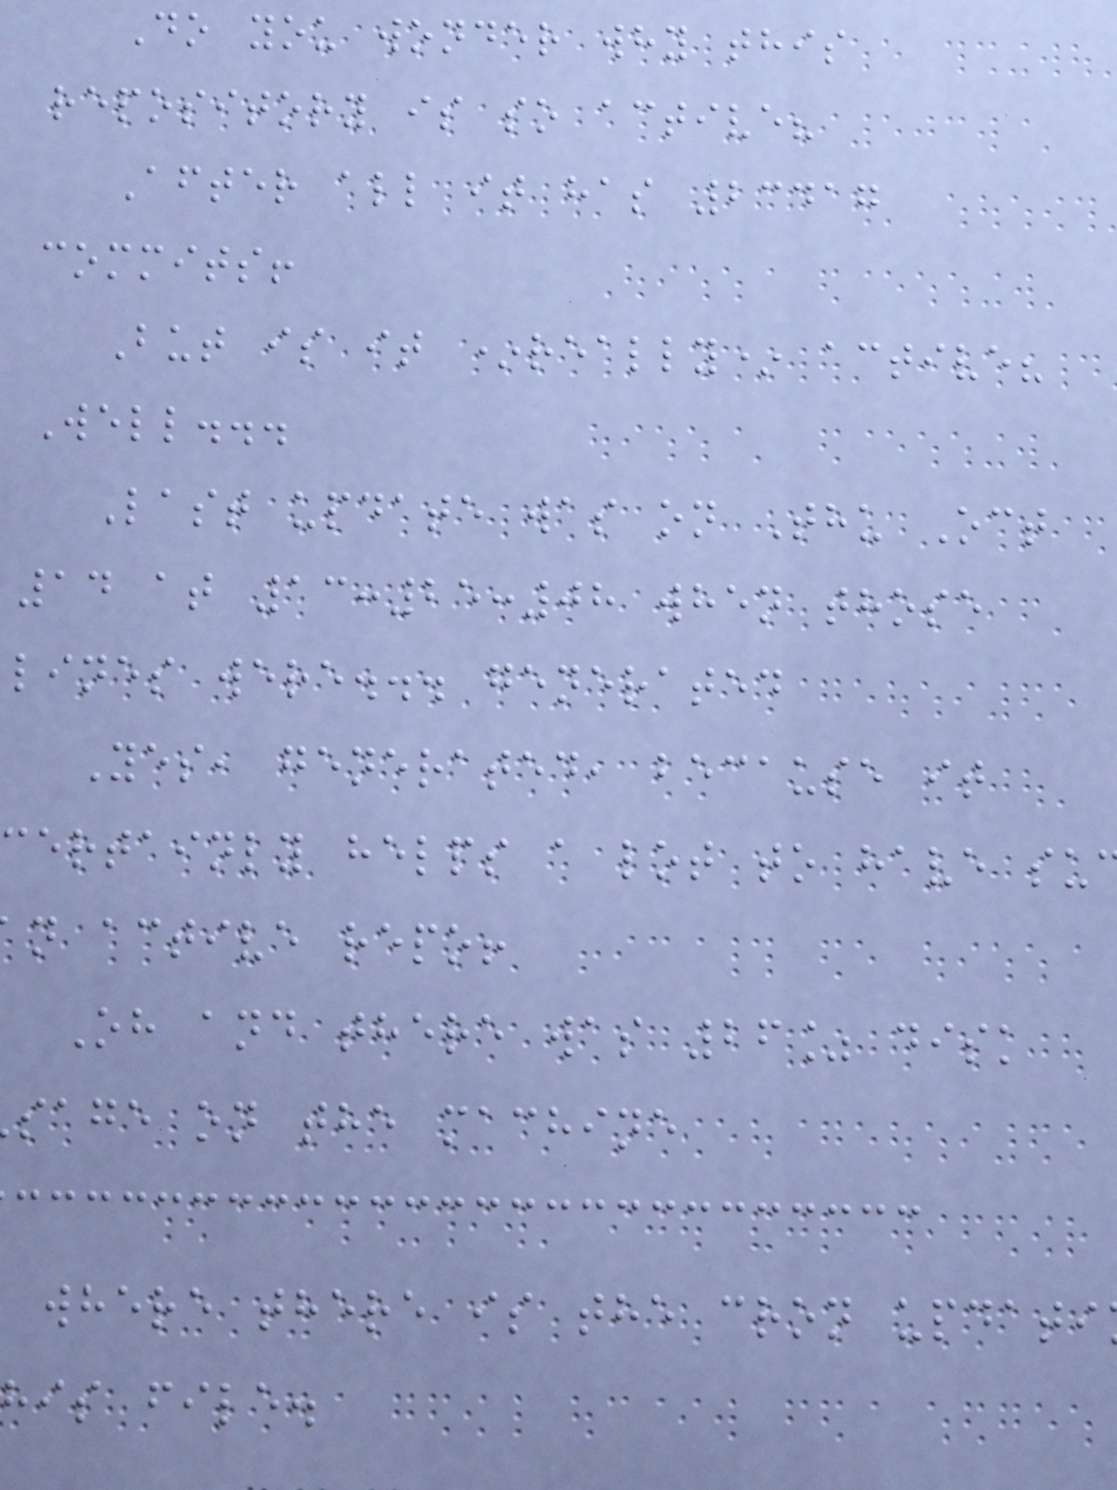Do you wonder why this
repository is so active?
After all it has 23417
commits!
But is it *really* active?
Well...
Last update was on Thu Oct
14 at 13:25:08 when those
lines were... generated
Yes, generated, because it
certainly helps a lot to have su
n active repo!
Oh and there was 26% disk
sage on the machine
where there is the cron updati
his file.
